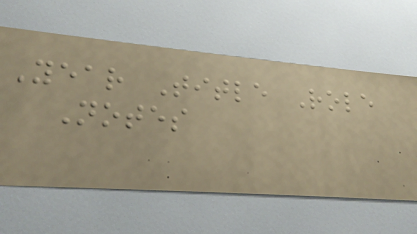Year Title Role
Notes
